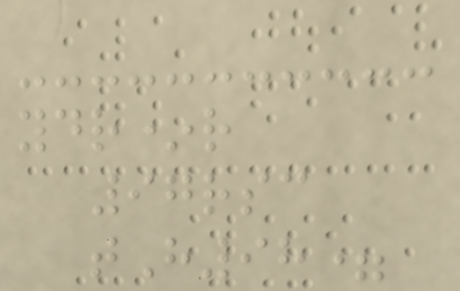ydr*r
97rsc
tH98=
